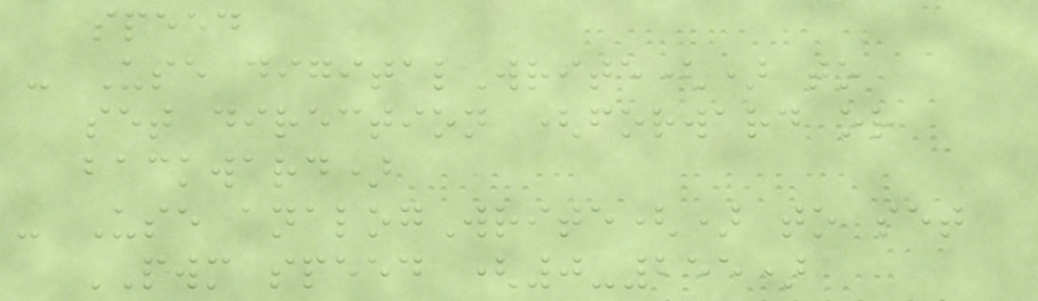speed
- Use digitalWrite() to
set direction (forward or
backward)
- Use analogWrite() to set
PWM speed (0-255)
